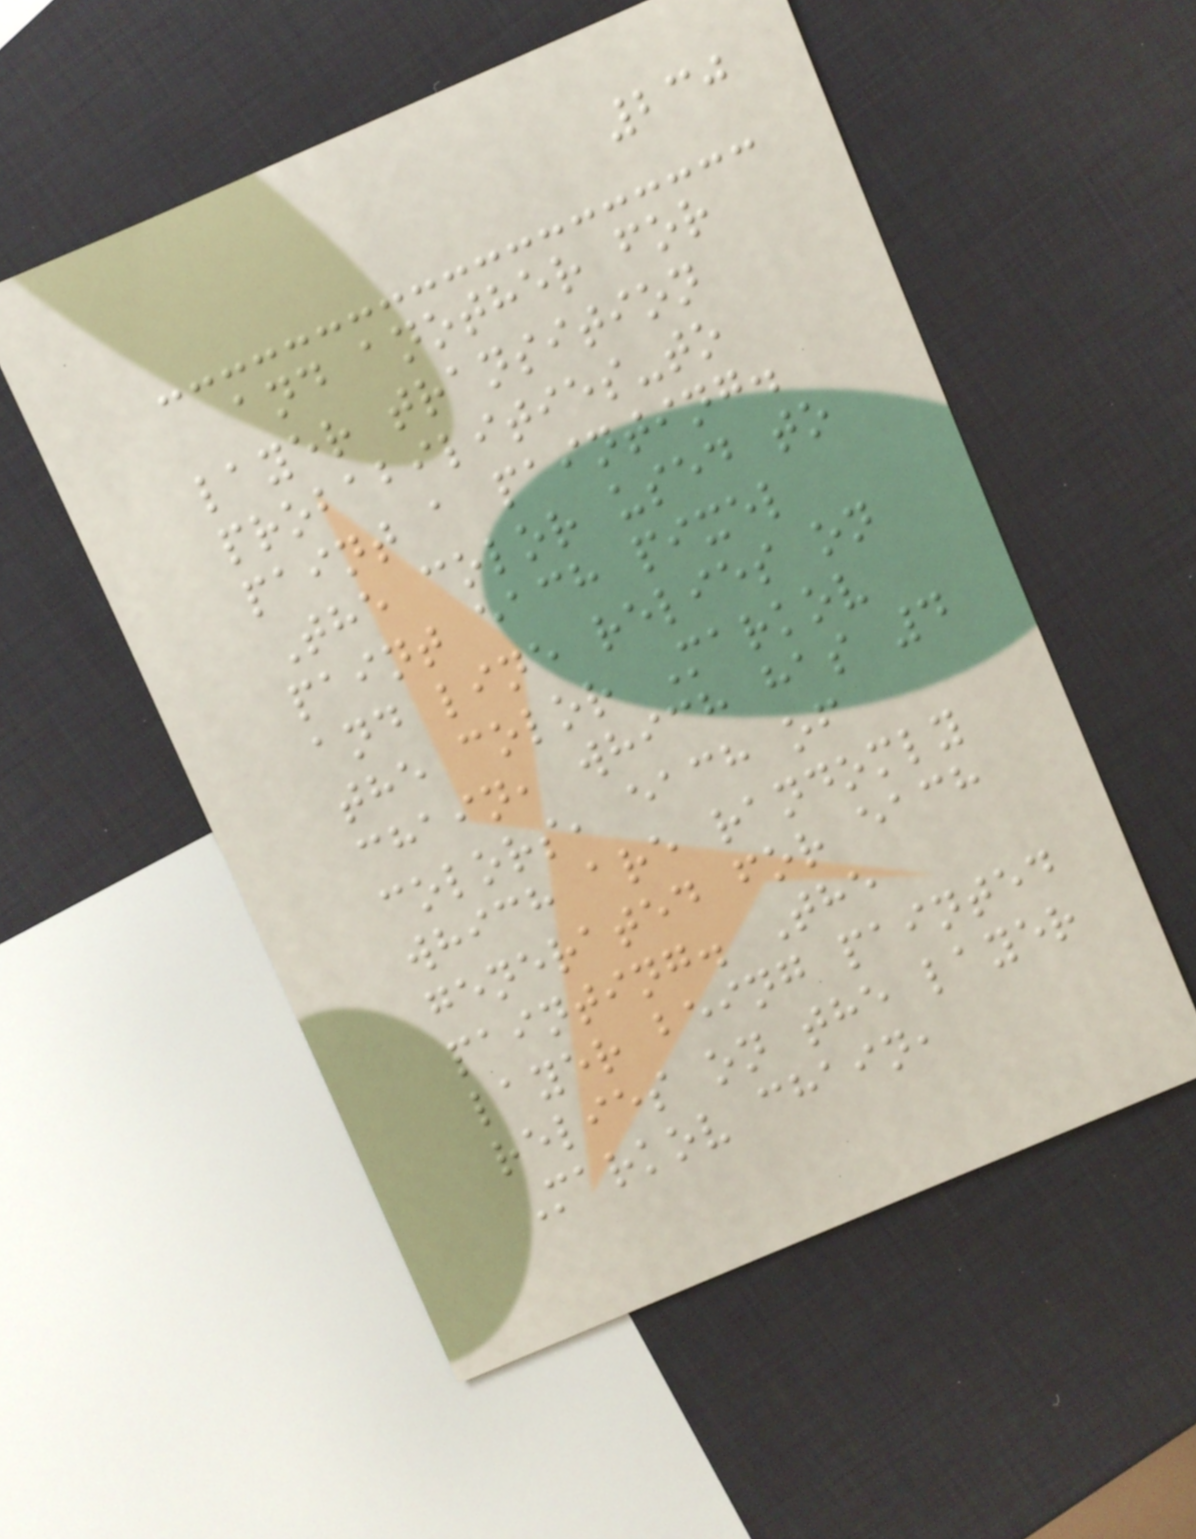230
and another for
layer transition
probabilities-to
paint a painting.
The color used to
paint each pixel
and line relies on
the color Markov
chain, which has 4
colors, each of
which are randomly
generated for each
painting. The
layer being painted
relies on the layer
Markov chain,
